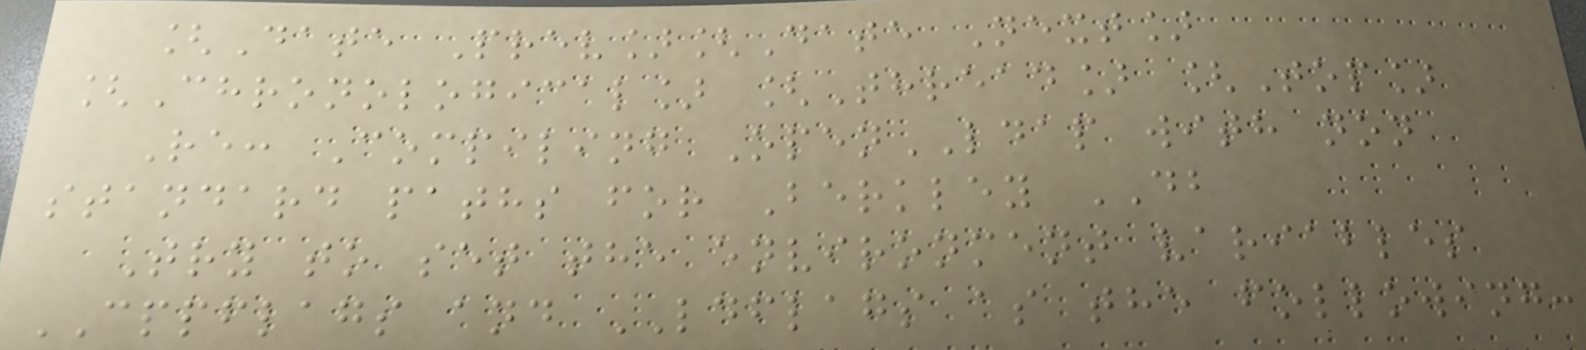[Date Prev][Date Next]
[Chronological] [Thread] [Top]
Re: Compiling OpenLDAP with non
standard paths for Berkley DB
Try to set the environment variables
CPPFLAGS and LDFLAGS as the following:
